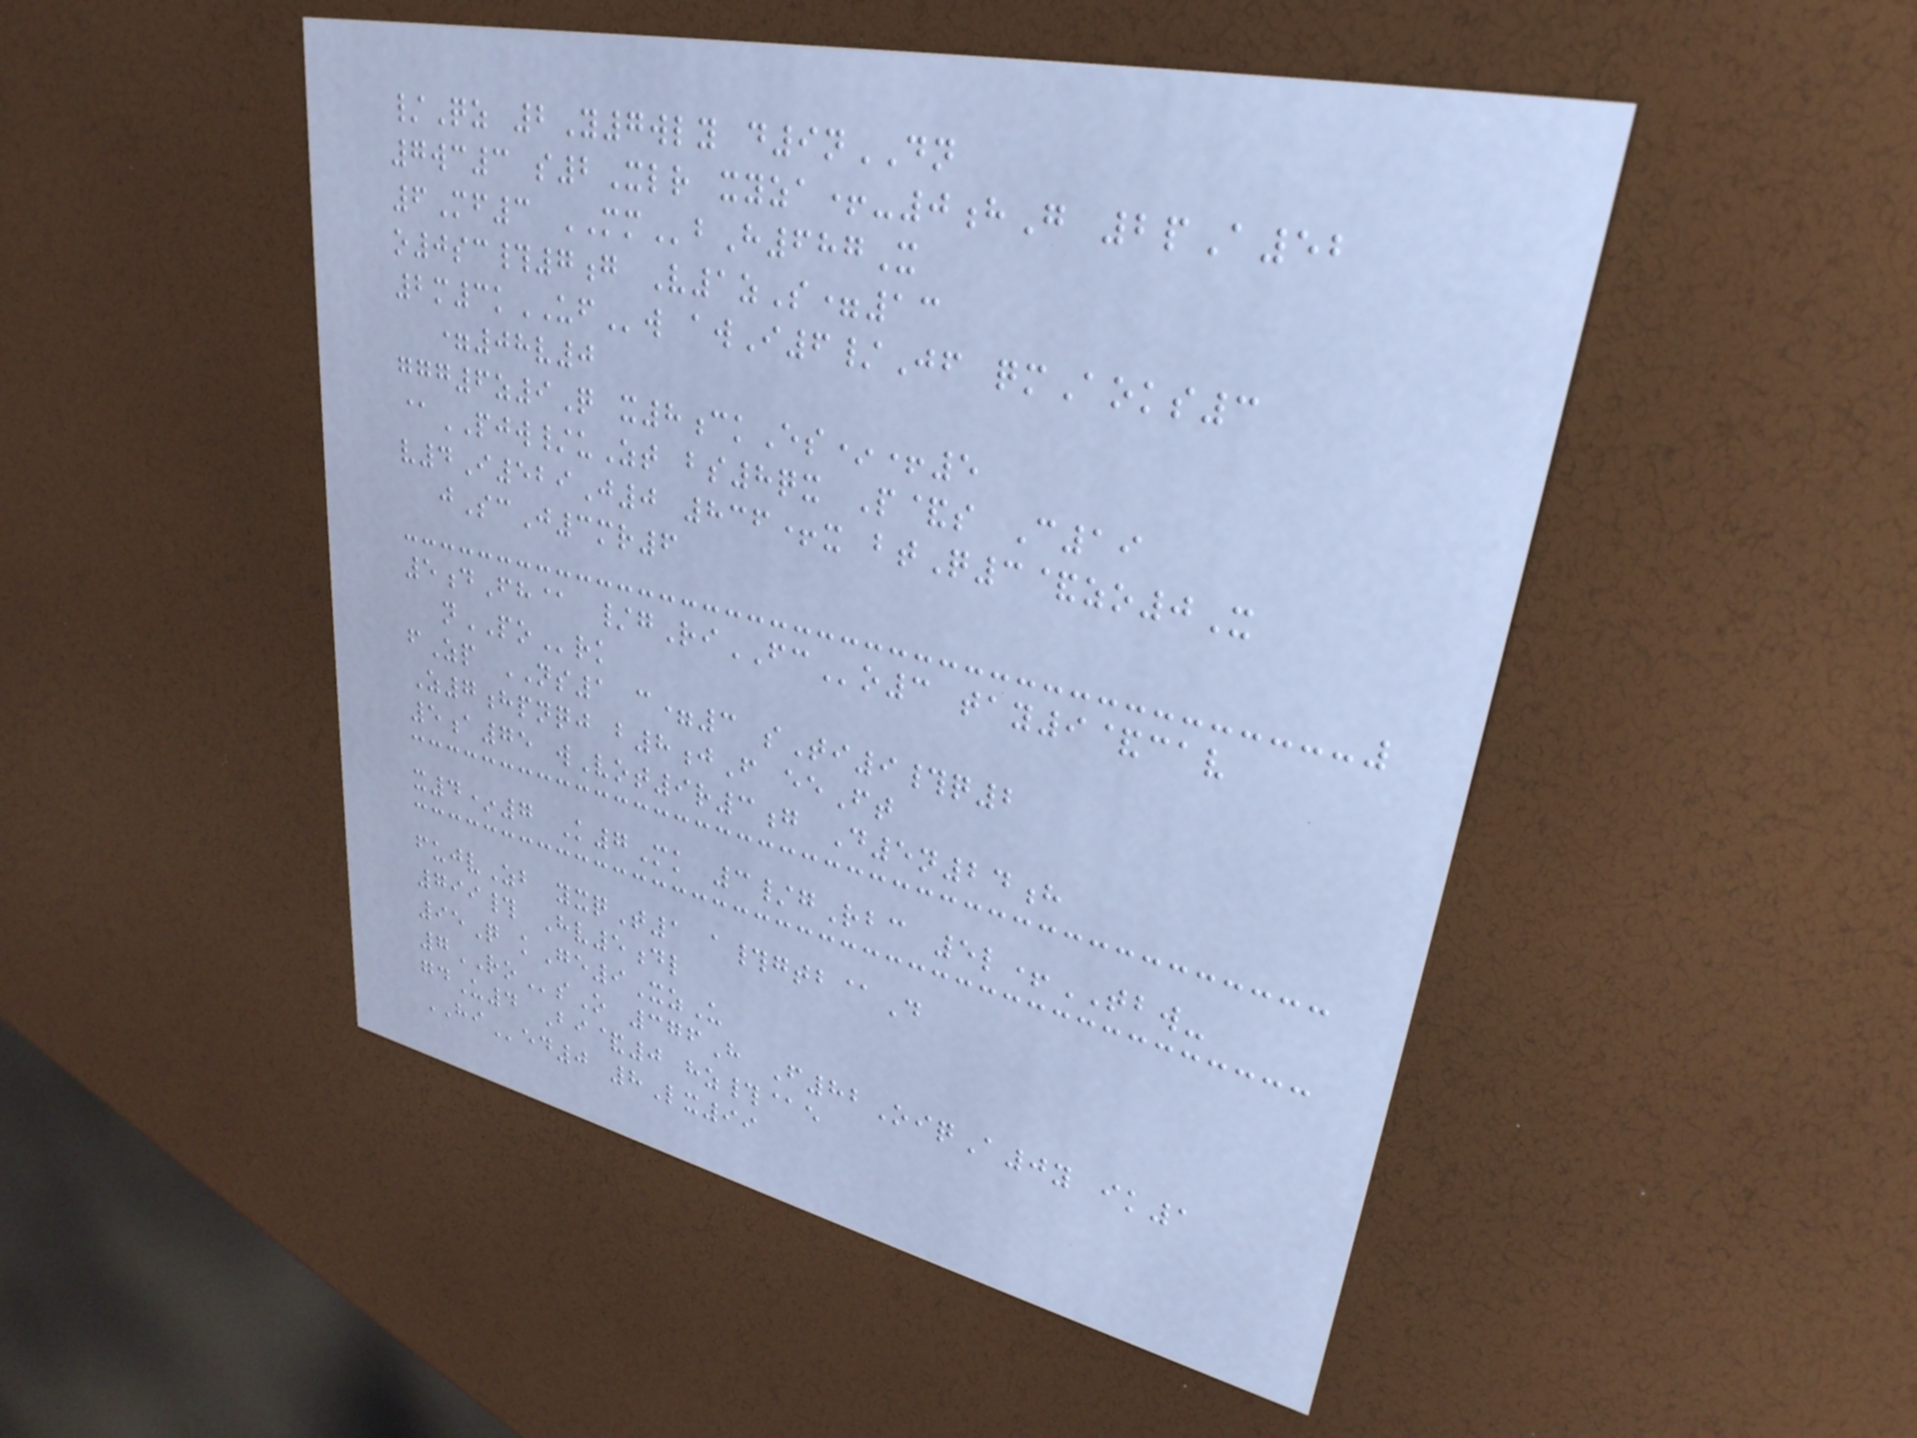/Qz 2Y7wly d9nDN
7wc3 s2Xlr xyza+-0hG 2pA52
6Mf3 MMbH687X
o0sc#7g V1zS=13
2m3kUFw awI6/Jf qmAoks3
=08v0
ggg6z9Q x8ckEs*+5
@PJW/uZt bs8qx P&s C19
v4I529J0 836+x btQ3&zo0X
jScJ3mr6
5dFh@ /gRiFCo3 tay9&cav
nPOrk
fZp NS1 c=3 sTi9#q2
Z7hpnqj b8jF eeFt
5a75 wVot9r3g D5n24h
x4*7 K7Mk 3/gRbc 5l+TBW-
fujvZb yxqT1 a#gtb@D
799# Hv5dl
95Q kGe9XzU
7ROsO 376H F82OiqA0y ik1
gdU4 Bi&0 hz#@e
HIed0 8Lx99
